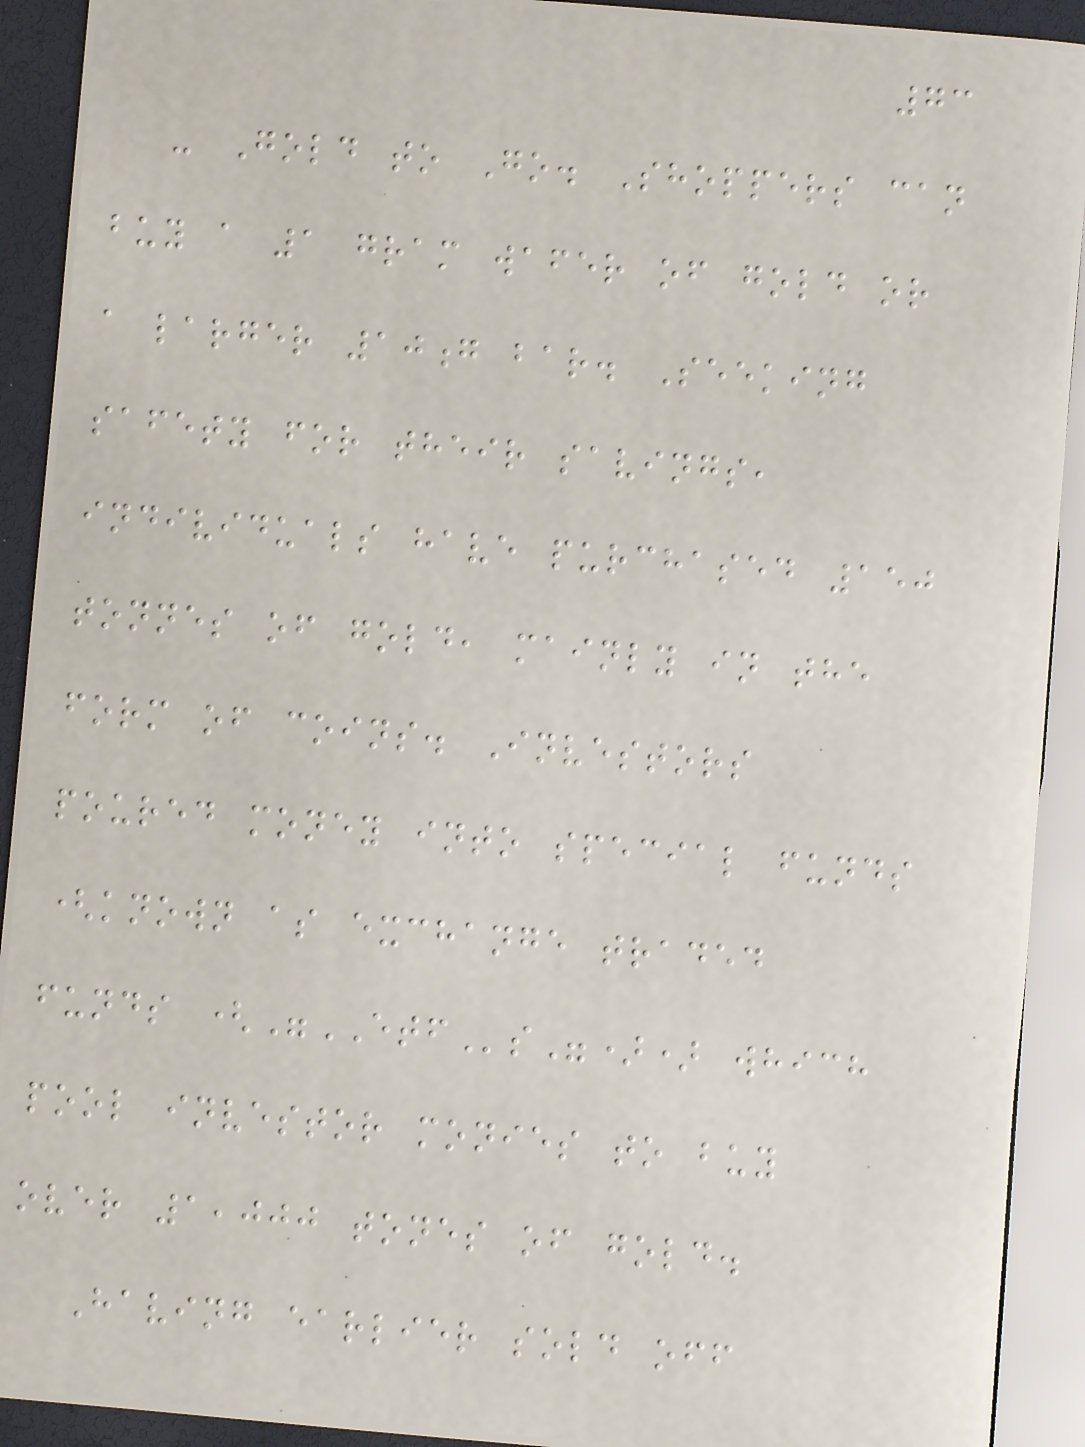73
- Gold to Go. Shoppers can
buy a 1 gram wafer of gold or
a larger 10g bar. Seeking
safety for their savings,
individuals have purchased 150
tonnes of gold, mainly in the
form of coins. Investors
poured money into special funds
(known as exchange traded
funds ("ETFs")) which
pool investor monies to buy
over 1,000 tones of gold.
Having earlier sold off
